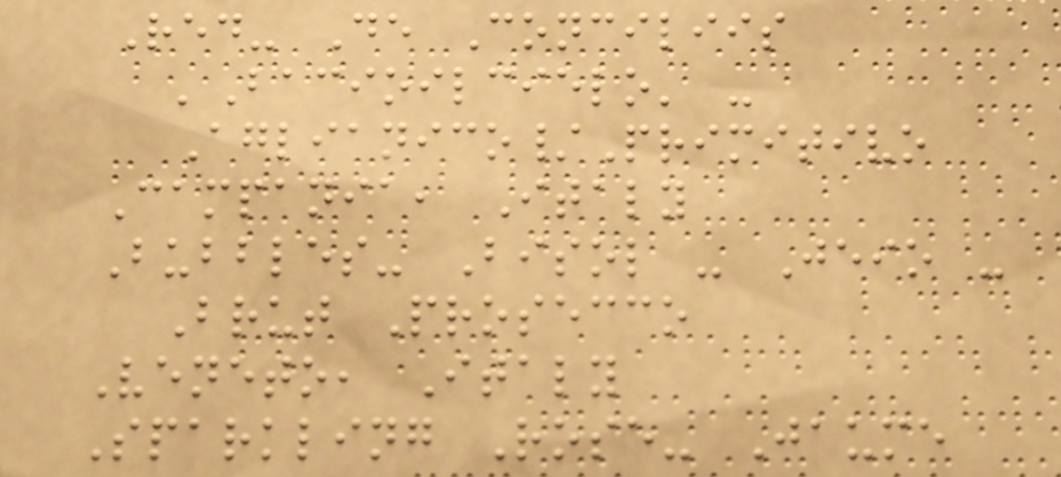Red- De Conciliis
'Bacioilcielo' -
Aglianico/Primitivo
Campania, Italy
Bubbles- Bisol - Jeio -
Brut Prosecco
Veneto, Italy
Sparkling Rose- Jaume
